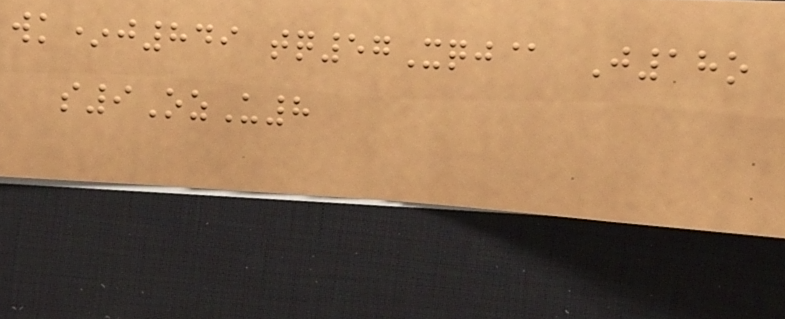wk*j849 tq57Xqj@ J18o
s9OzU8
